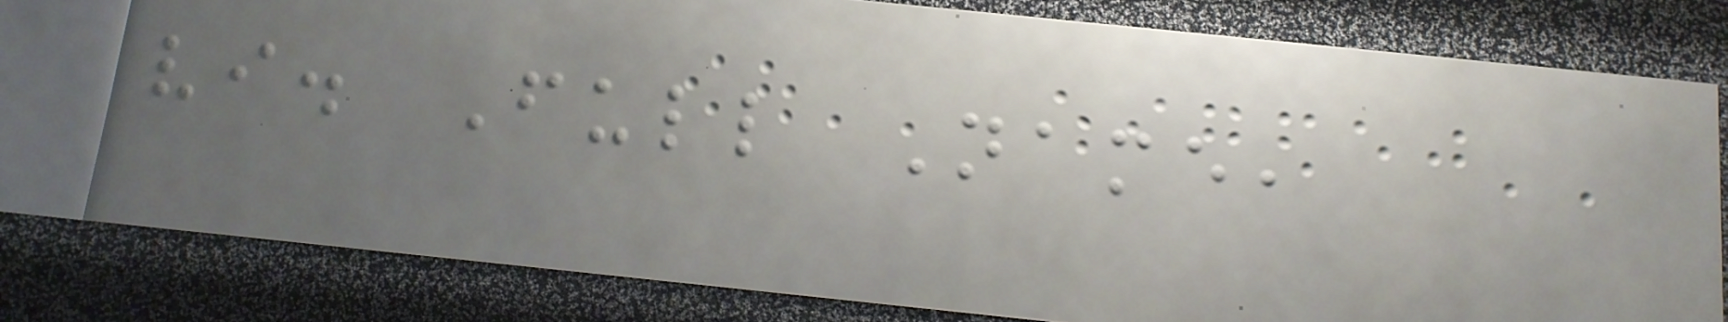vi. Full Name,
